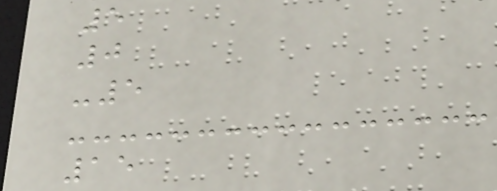5
0
-5
15
